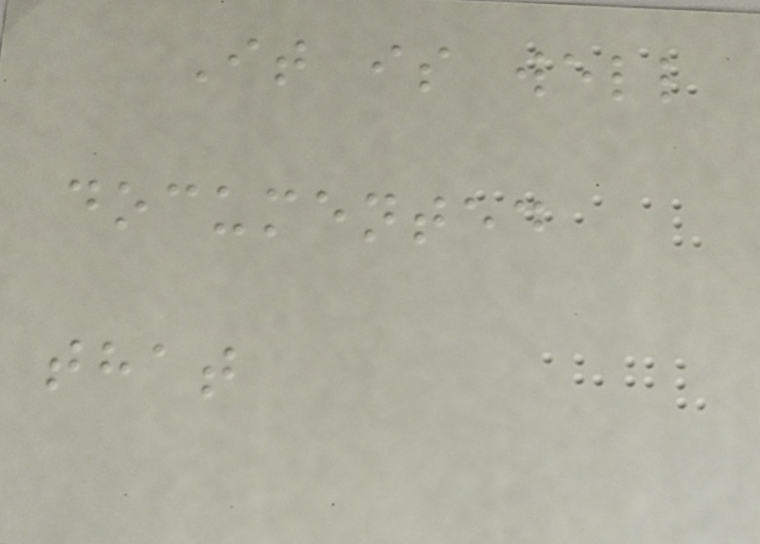It is well
documented
that
